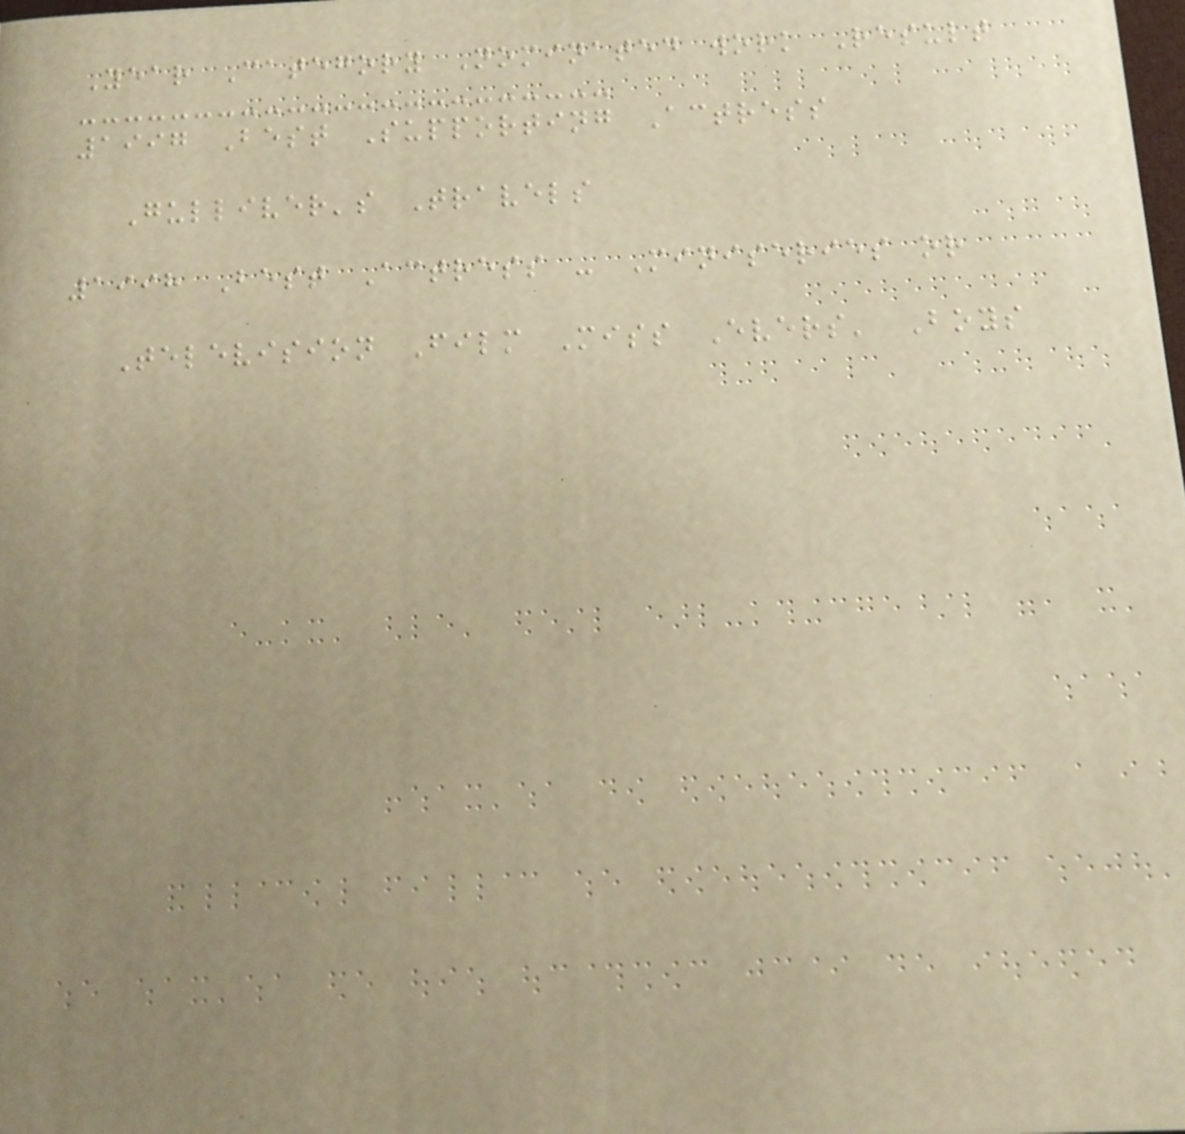Year Category Nominated work Result
1997 Best Supporting Actress
Gulliver's Travels
1998 Best Actress - Miniseries or
Television Film Miss Evers' Boys
